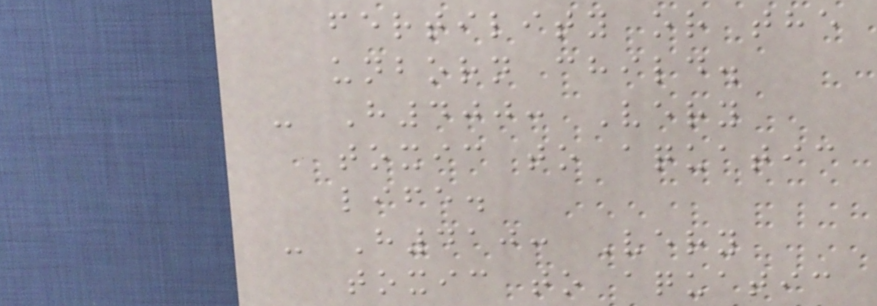fertility or the
unborn child.
- H400: Very
toxic to aquatic
life.
- H410: Very
toxic to aquatic
